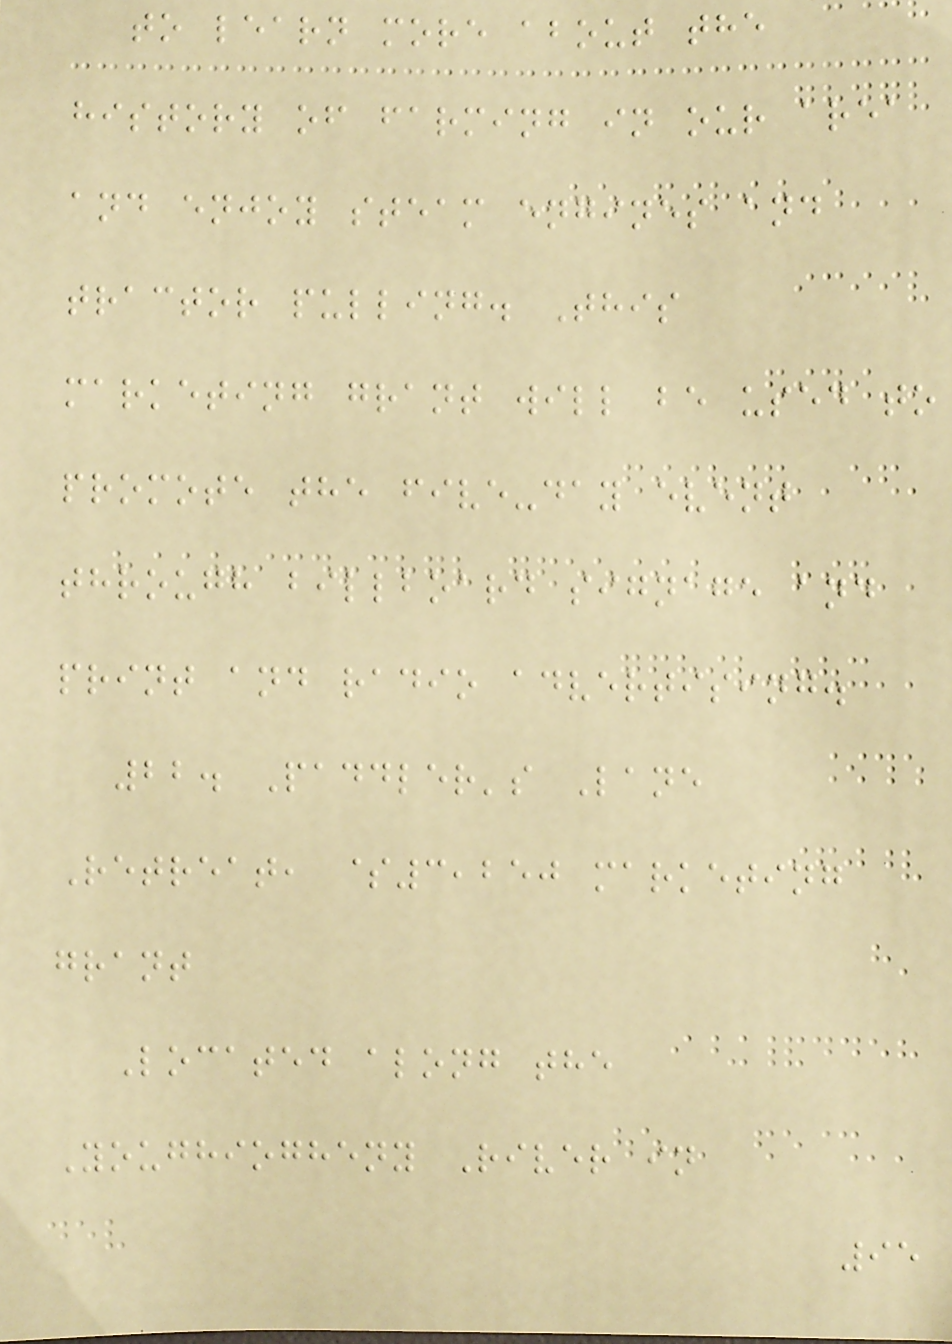to learn more about the
history of farming in our area
and enjoy steam engines and
tractor pulling. This
marketing grant will be used to
promote the five-day event
through billboard signage and
print and radio advertising.
22. Paddler's Lane
Retreat, $3,250 marketing
grant
Located along the
Youghiogheny River in
95
